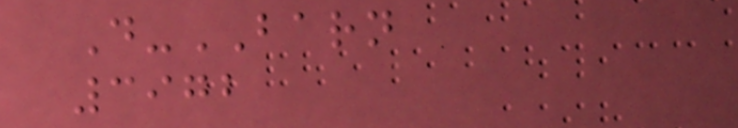D-BARN
3972
